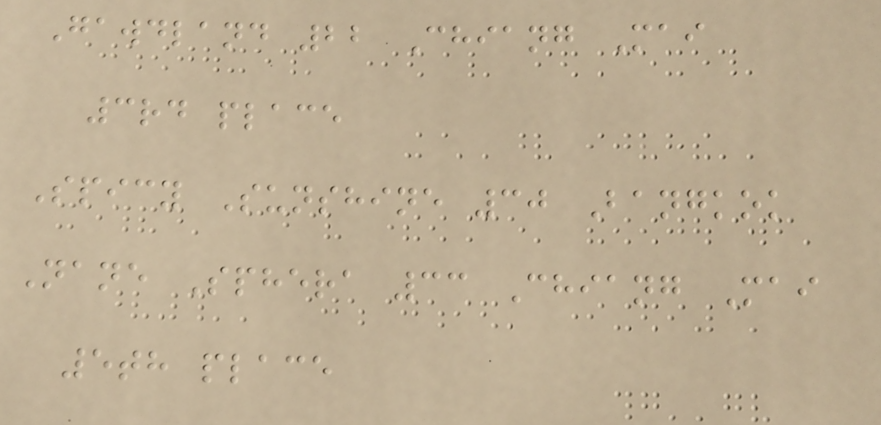Gawdland 22 Chiang Mai
3rd place
Spicy Sunshine 30 Bangkok
Nane Sphera 33 Chiang Mai
5th place
